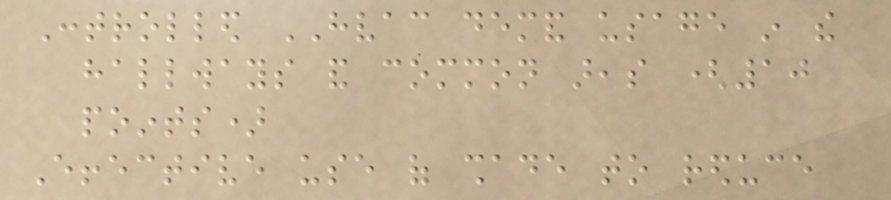Controlled HVAC demand usage in the
hallways and common areas (10
points)
Effective use of shade to reduce
